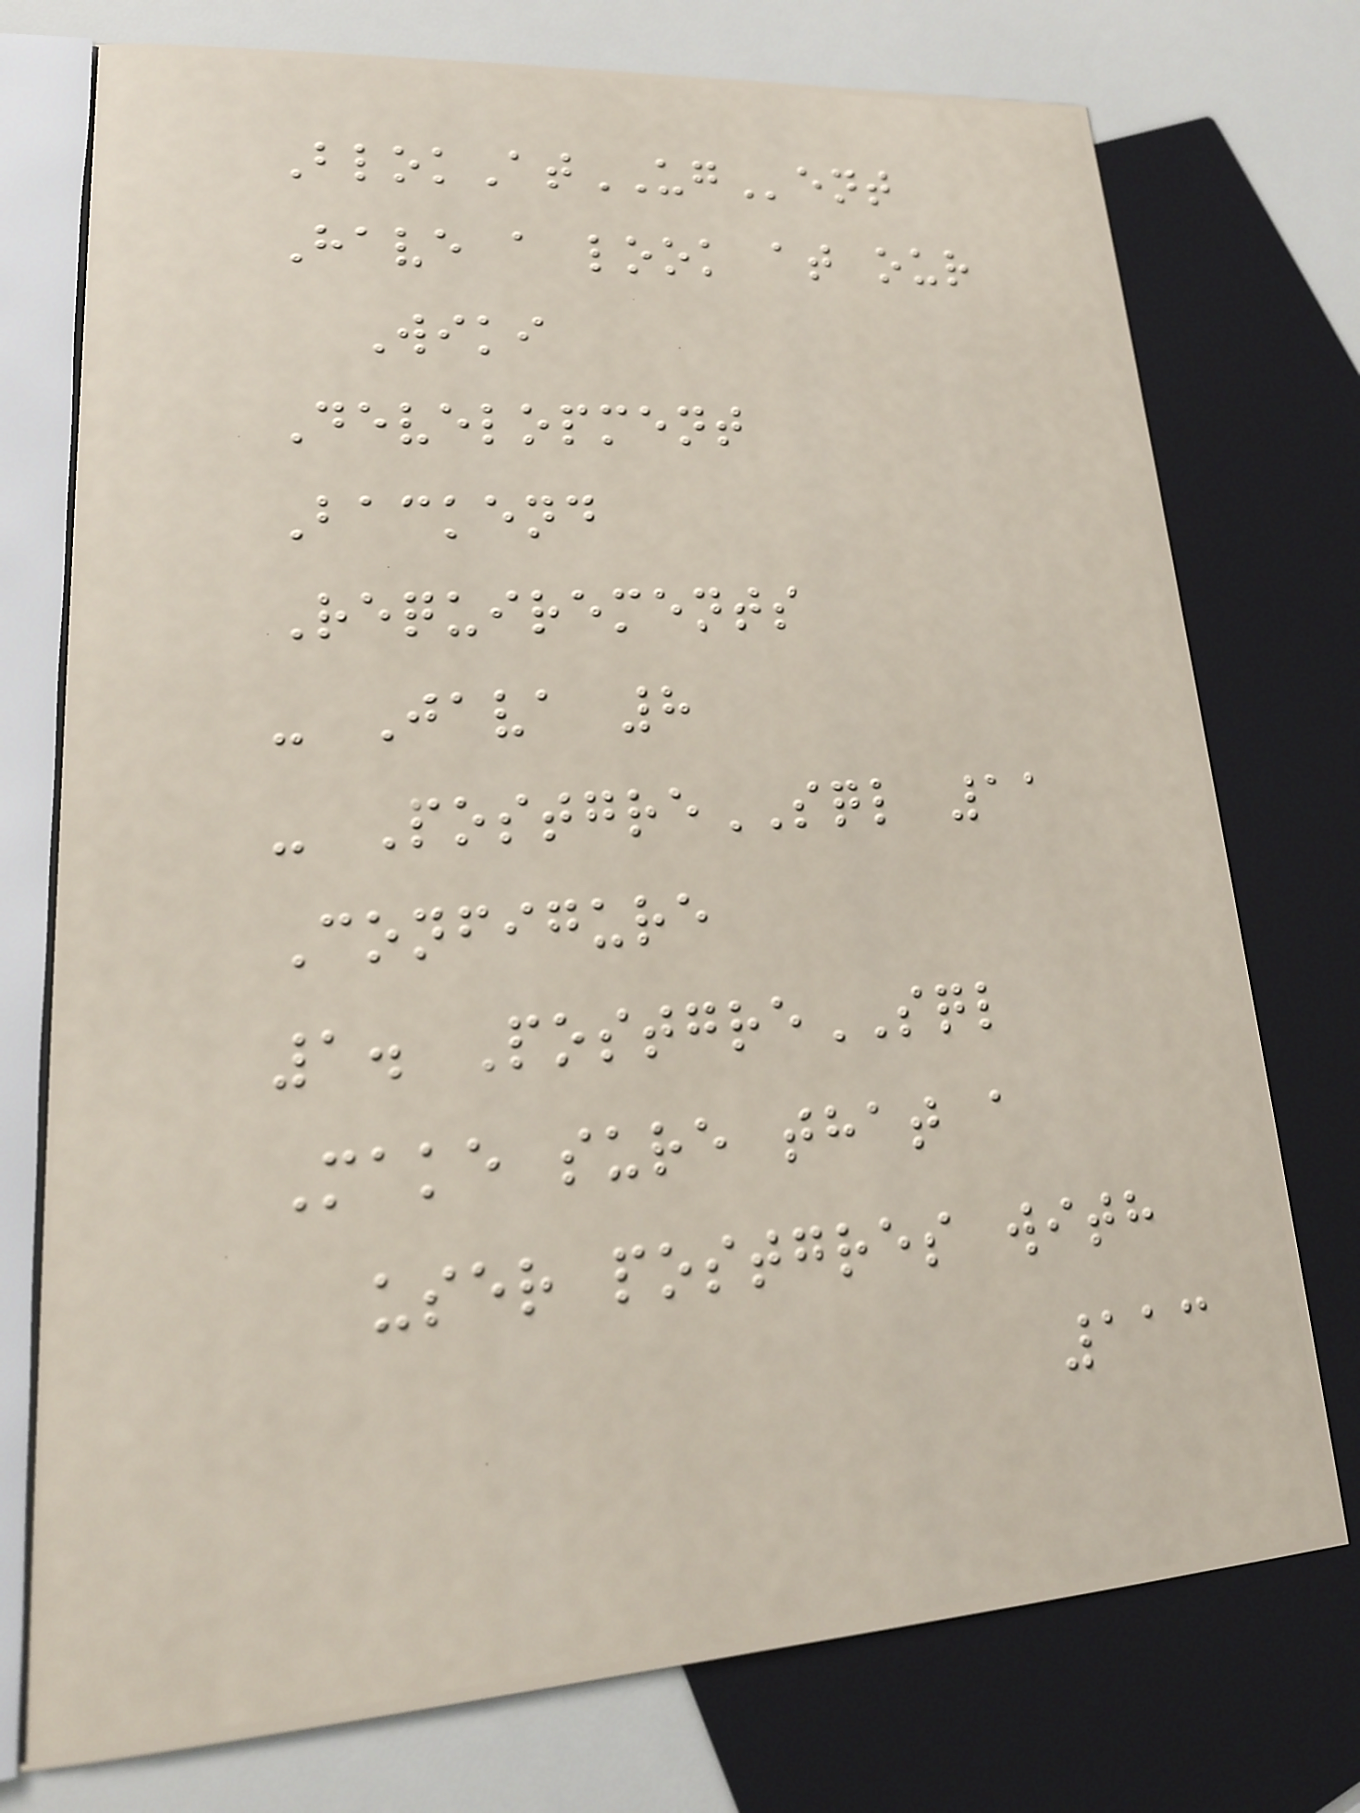BlokAtUGent
Have a look at our
Wiki
Development
Backend
Requirements
- Java 8
- PostgreSQL 11
Configure
1. PostgreSQL
Make sure that a
user postgres with
113
